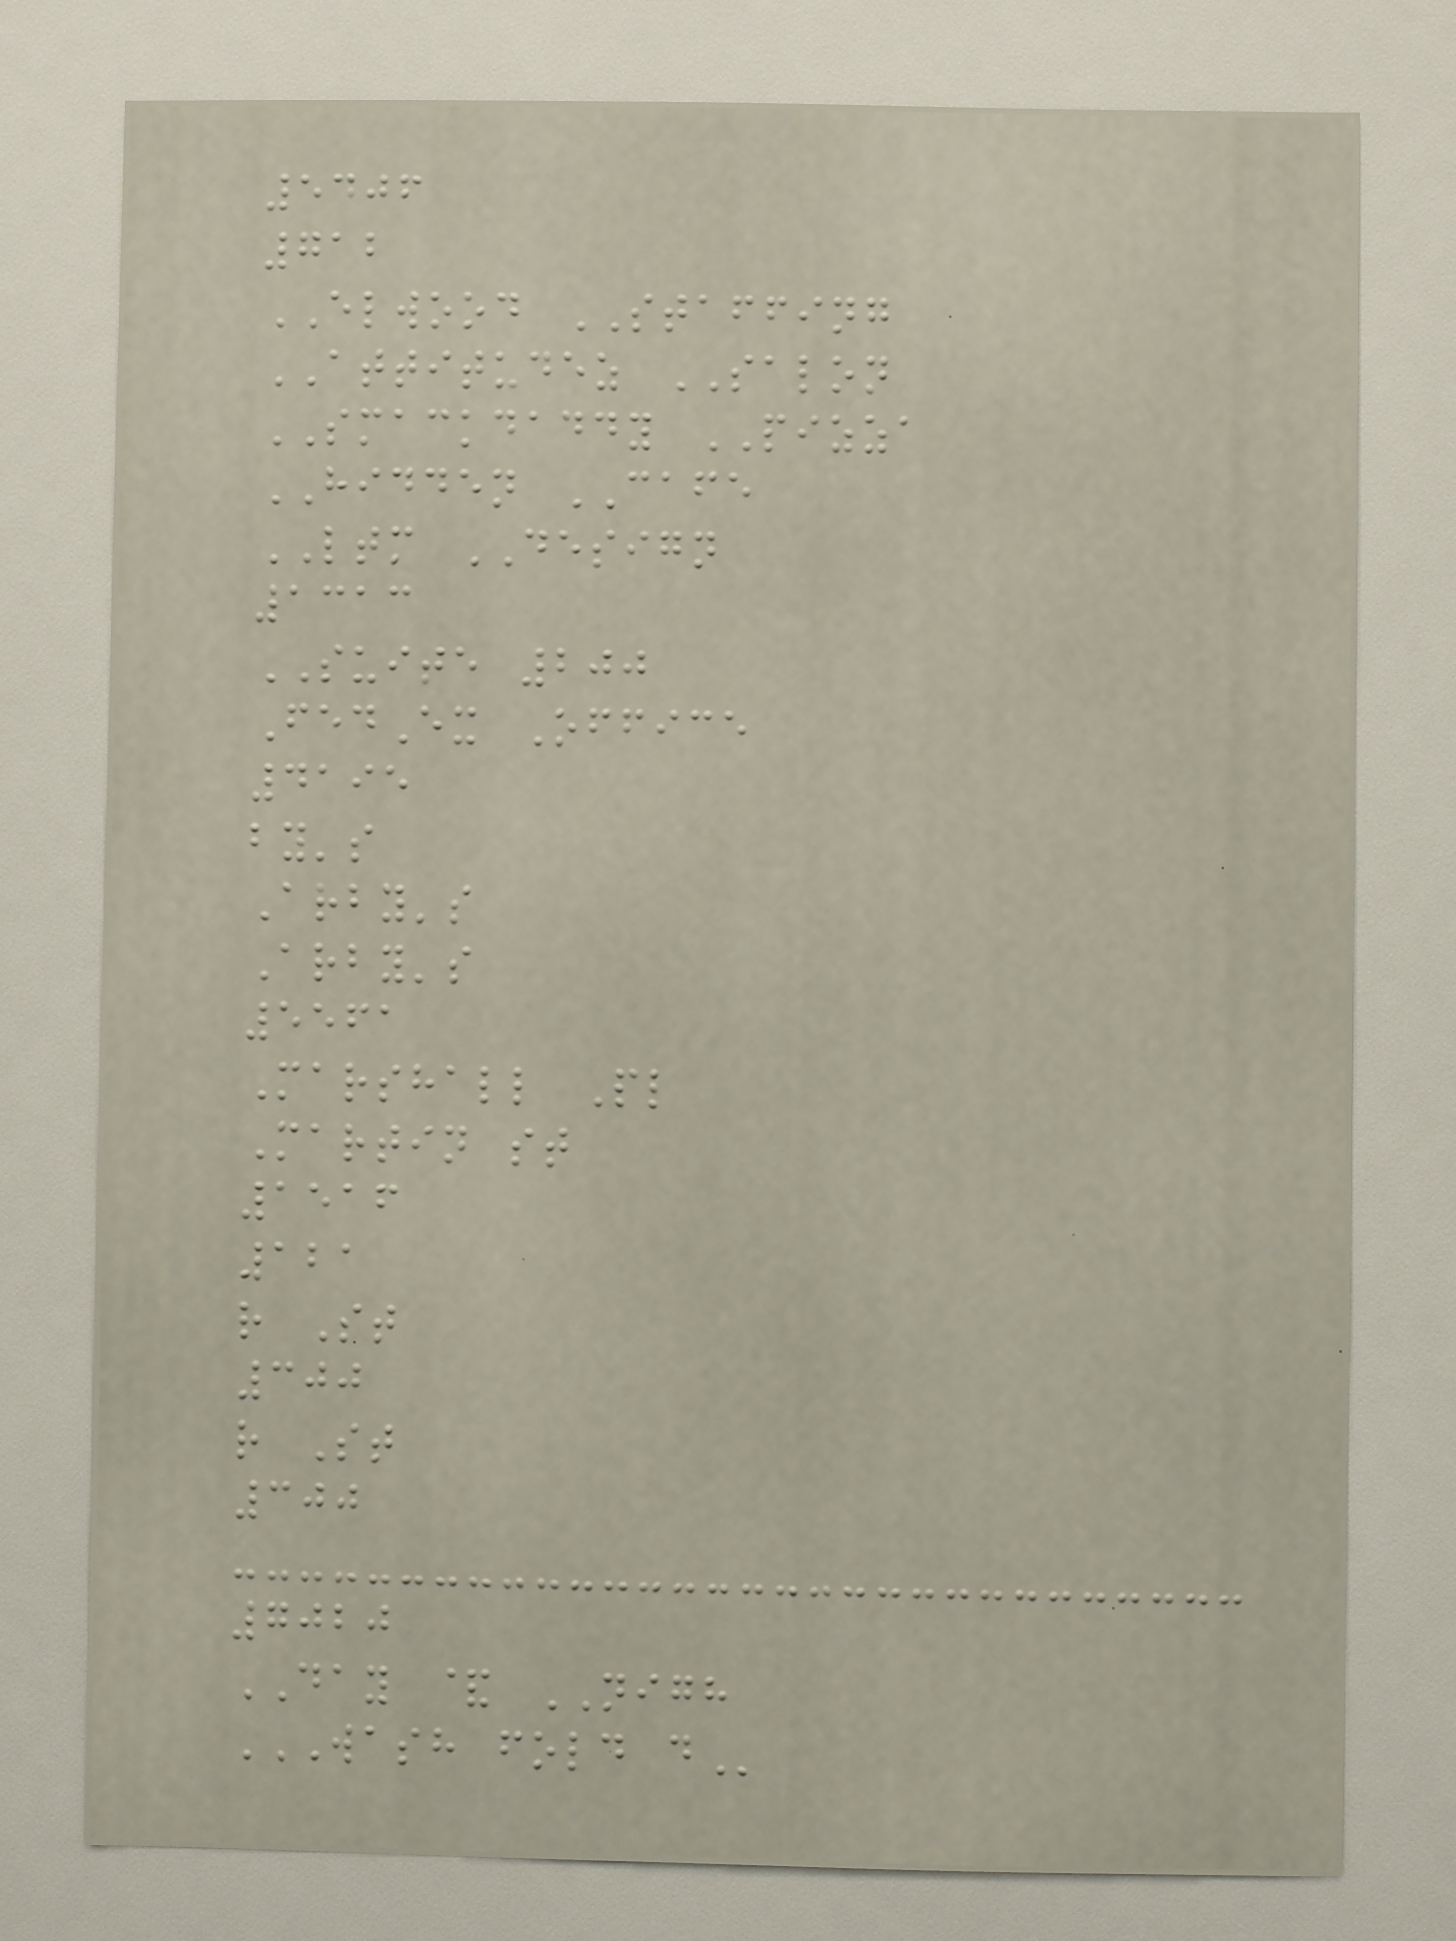5406
712
ELWOOD STAFFING
ATTITUDEZ SALON
SMACKDADDY PIZZA
HIDDEN CAFE
LTM DESIGN
1313
SUITE 200
FedEx Office
4195
by's
Arby's
Arby's
5561
Marshall Pl
Martin st
1516
121
r St
300
r St
300
7020
DAY & NIGH
WASH FOLD D
